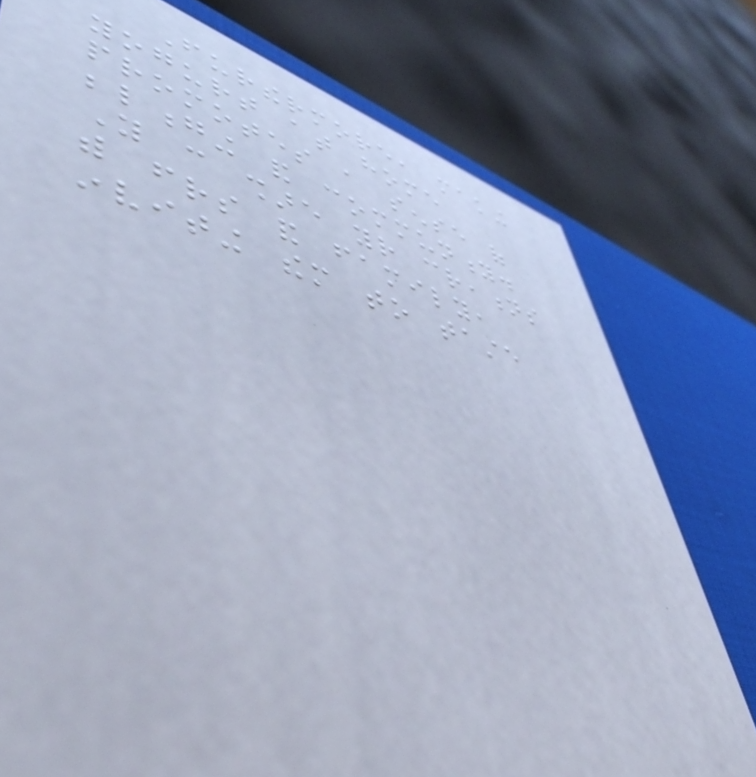Furthermore, making
yogurt at home
promotes a sense of
belonging and community.
You can share your creations
with friends and family,
inviting them to taste
